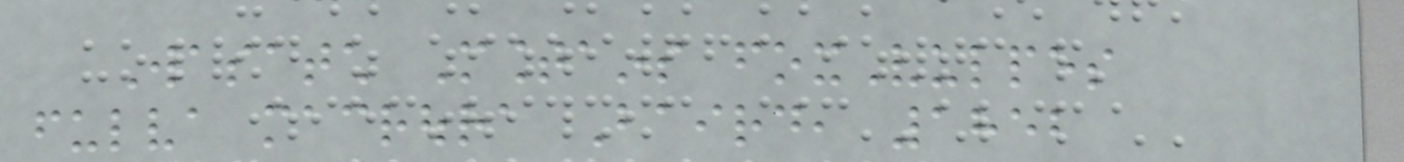Wasatch Mountains foxVulpes
fulva macroura Baird, 1852
